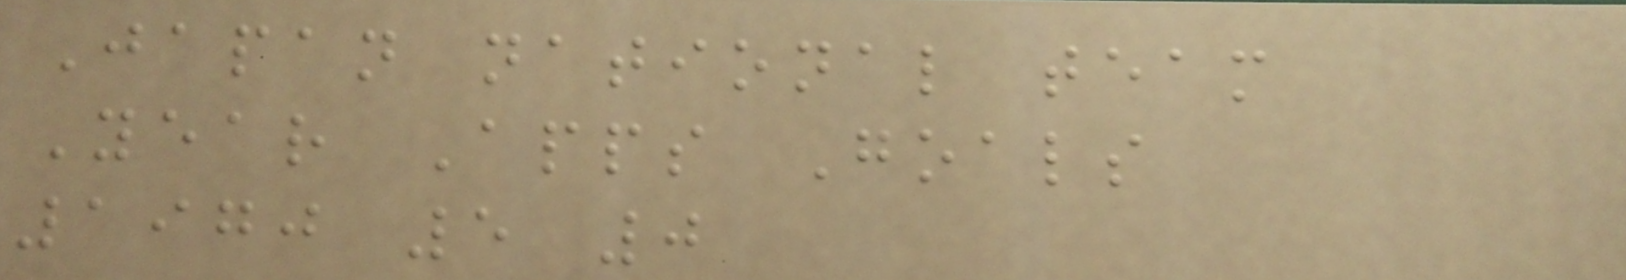Japan national team
Year Apps Goals
1970 5 0
